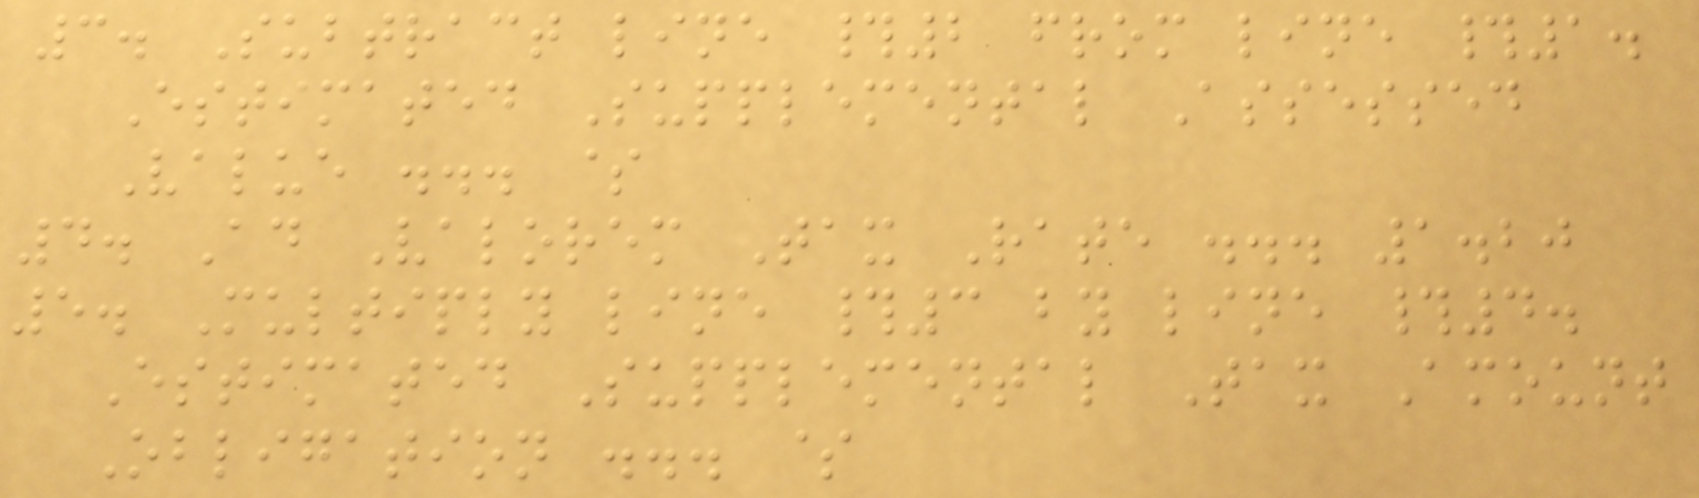3. Subtract line #2 from line #1.
Estimated Supplemental Assessed
Value ... $
4. Ad Valorem Tax Rate ... 1.20
5. Multiply line #3 by line #4.
Estimated Supplemental Tax Amount
Obligation ... $
